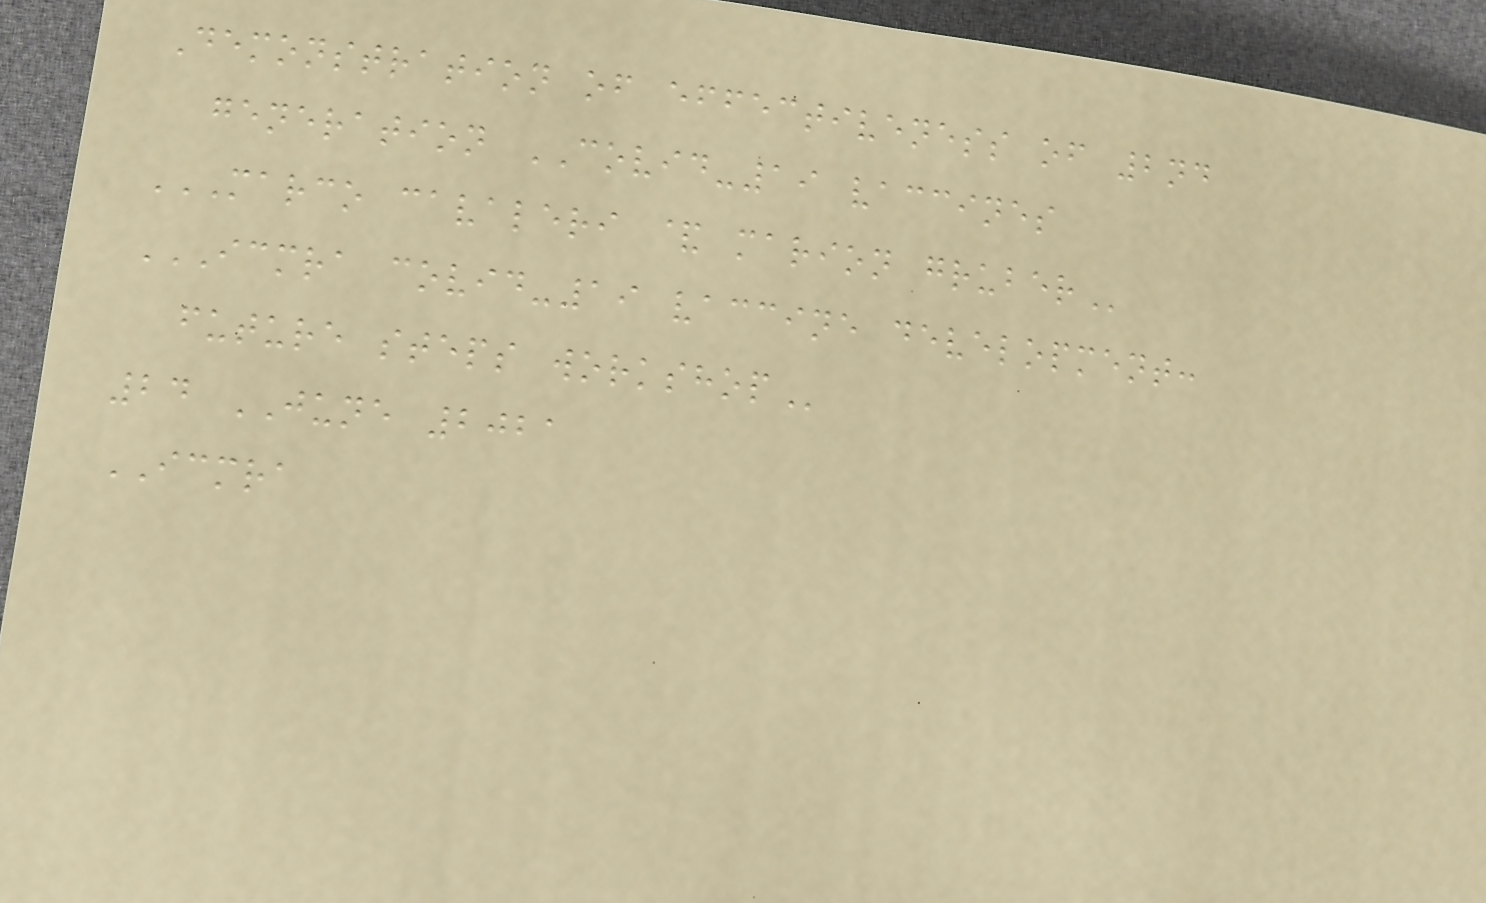Demonstration of effectiveness of 2nd
generation COVID-19 vaccines
MARCO CAVALERI & MARION GRUBER
ICMRA COVID-19 VACCINE DEVELOPMENT:
FUTURE STEPS WORKSHOP
24 JUNE 2021
ICMRA
